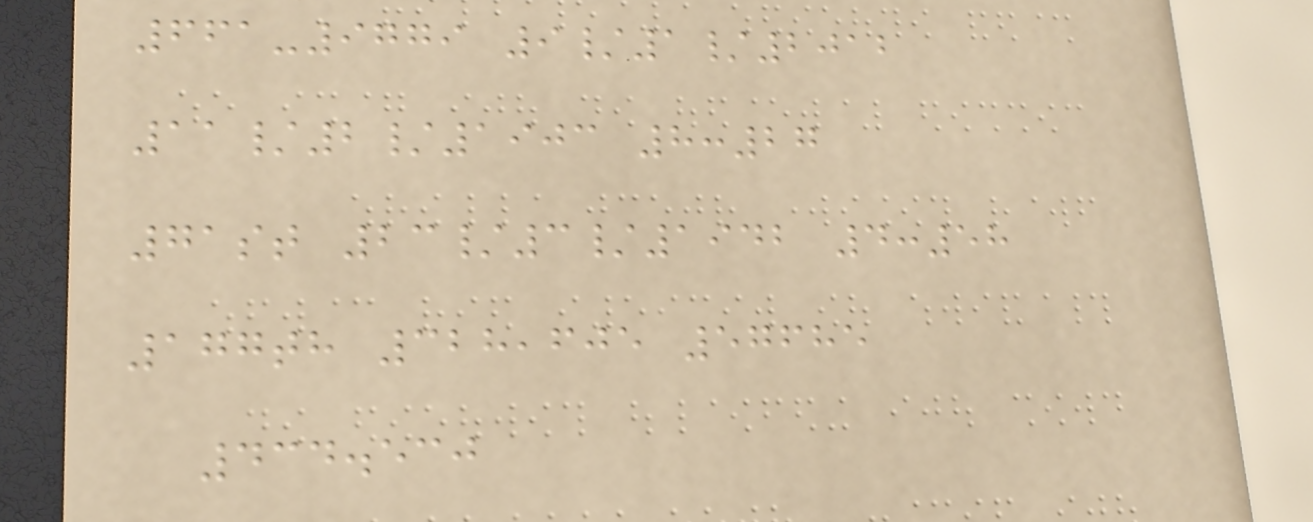661-9779 9/1/2012
11/2/1903 8:27
71st 23/3/1942 4:58
177th 328,605 57685
434.530
